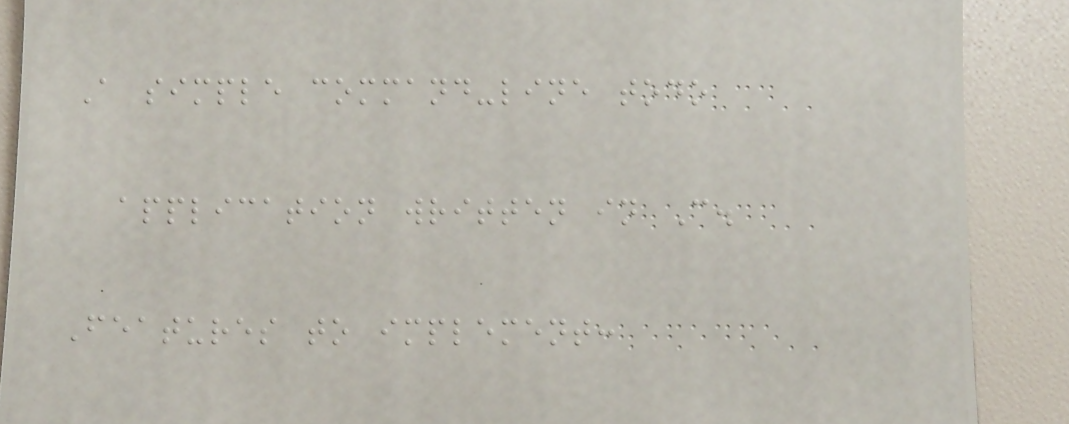A simple command-line todo
application written in C.
Features to implement:
